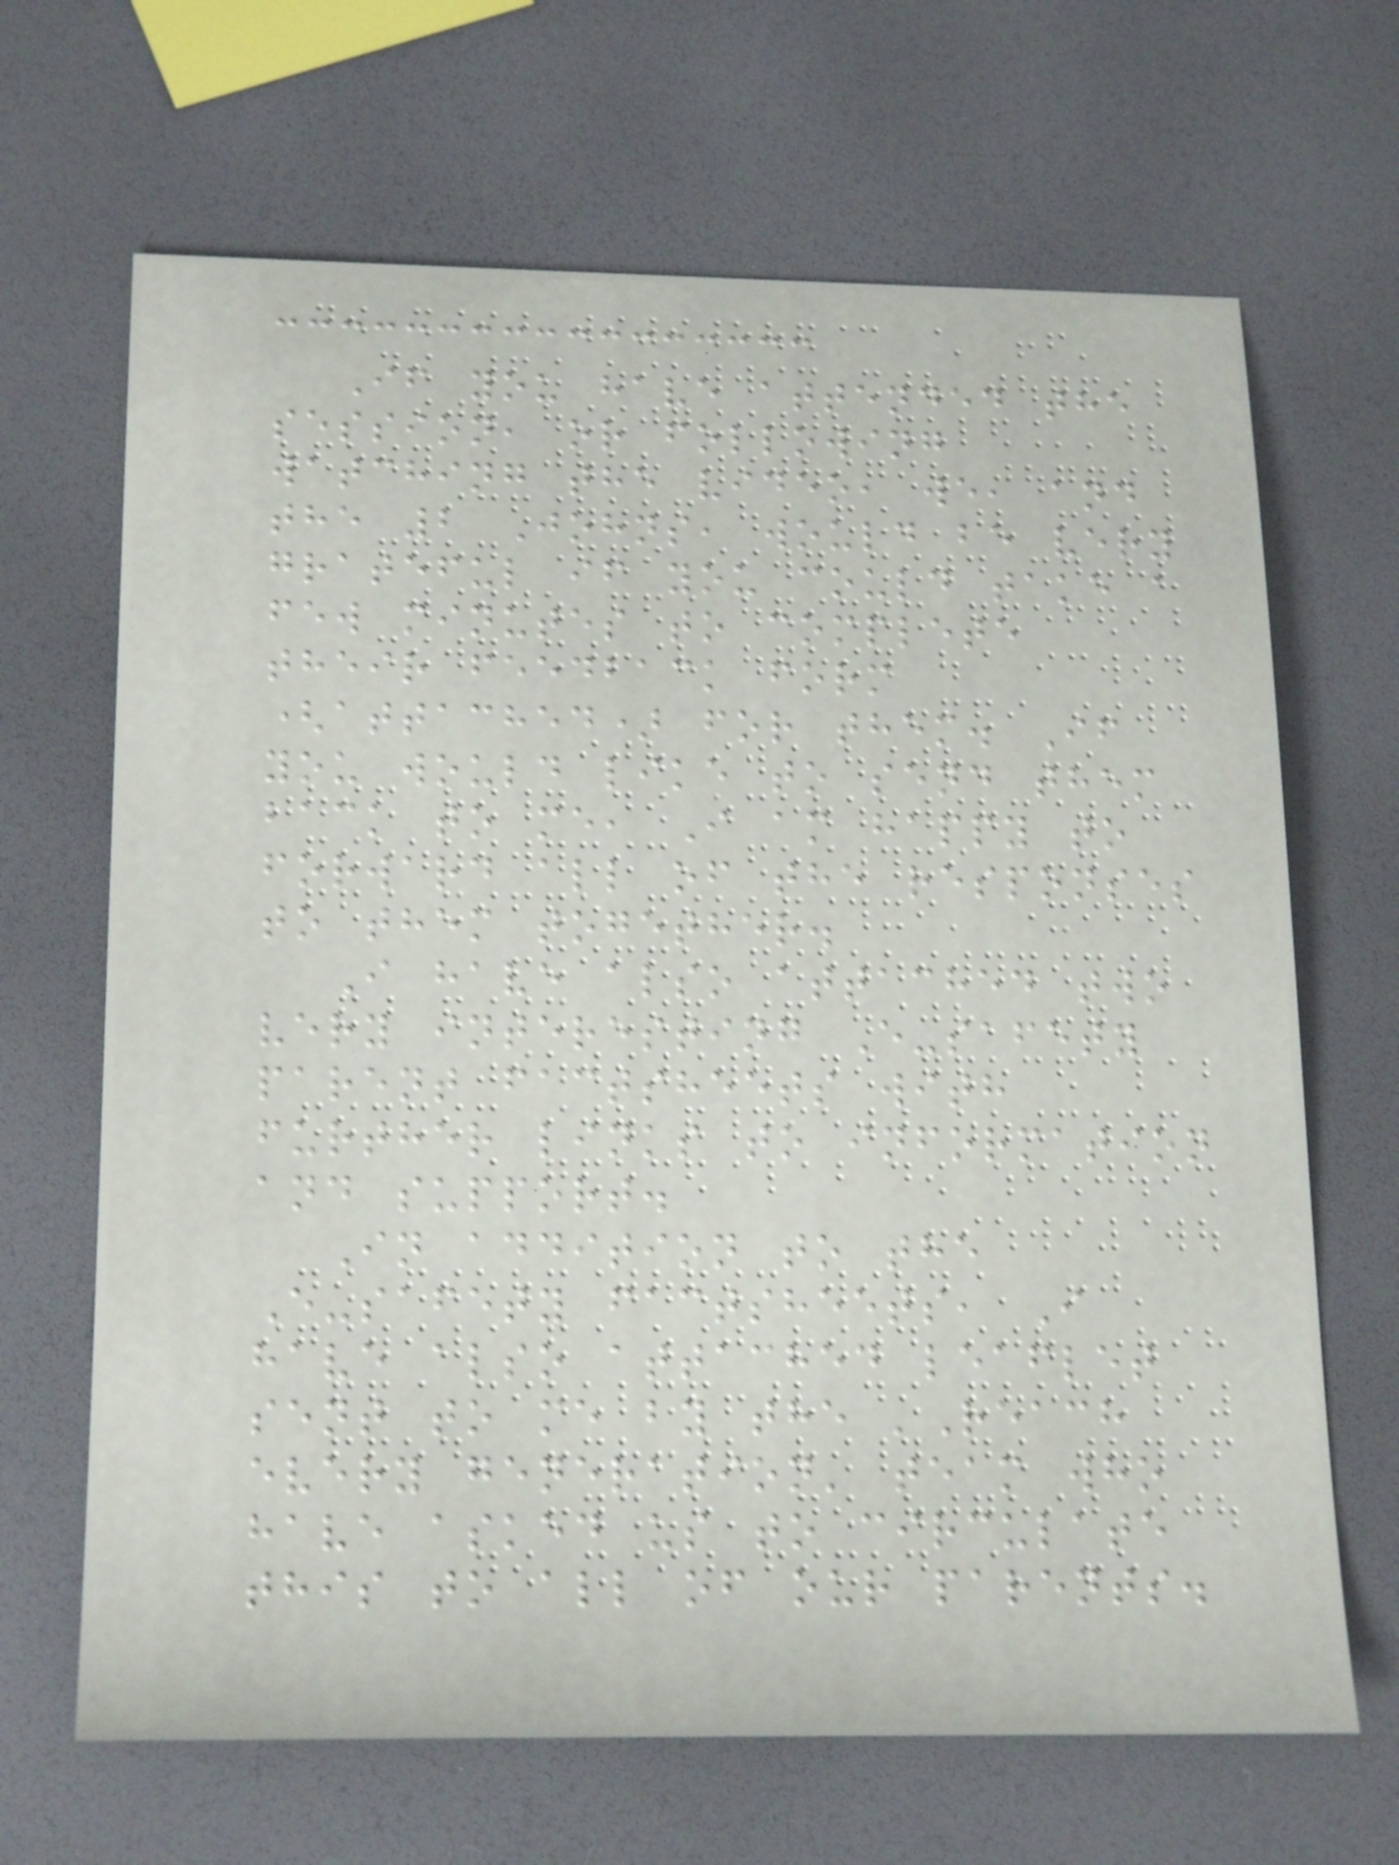If you have attended the
session, or following
watching the video, we, and
the 2 Johns, would be very
grateful if you could take a
few minutes to complete
their feedback form
(attached) for them. If
you would like to send them
back to me, I am happy to
forward all of the responses
to them together.
I have also attached two
very interesting E-safety
parent factsheets with
further links to information
and support.
In addition to the
E-safety factsheets, I
have also attached leaflet
sent to me by the 'Reach
every generation' team who
have asked us to circulate
this to all of our parents.
